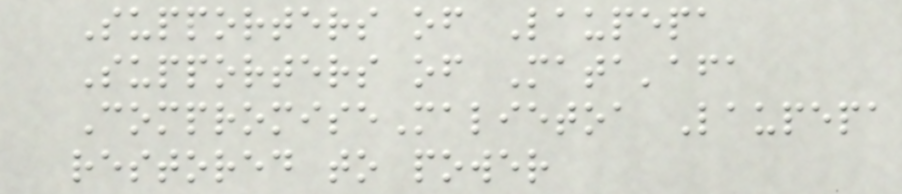Supporters of Laupepa
Supporters of Mata'afa
CompromiseMalietoa Laupepa
restored to power
